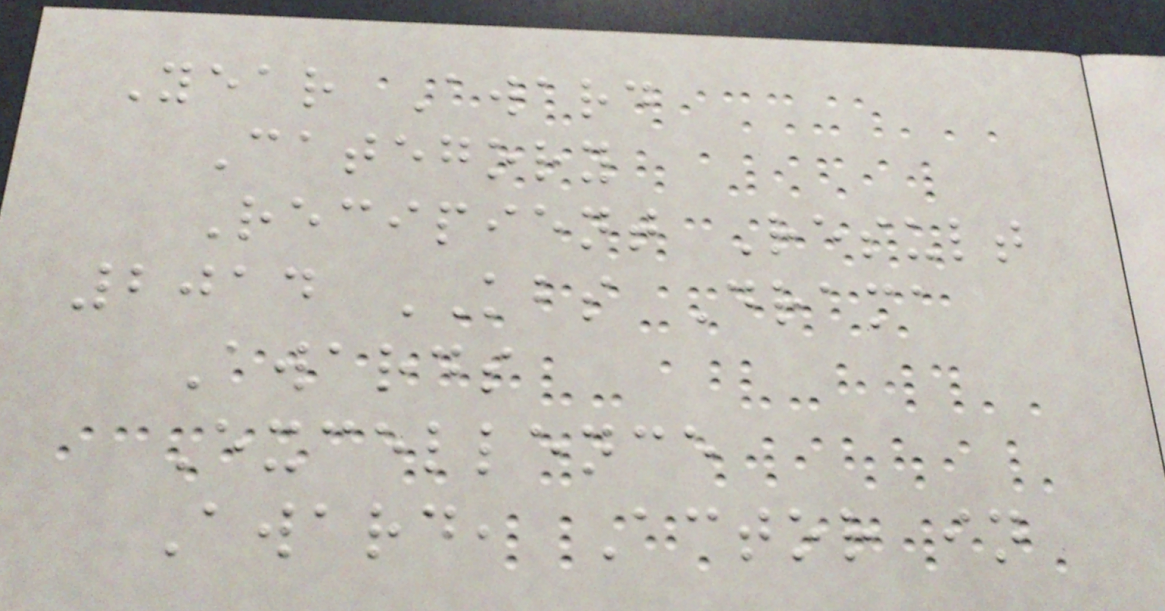Year Award
Category
Recipient Result
2014 KBS Drama
Awards
Excellence
Award, Actor in
